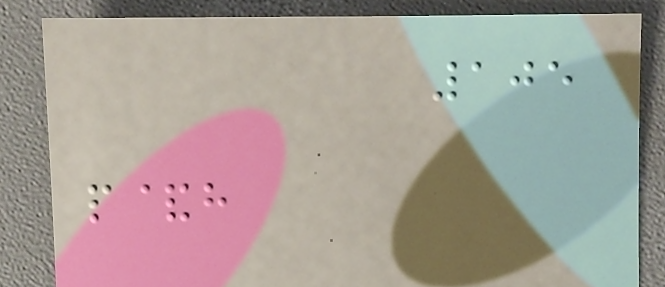105
p&h
